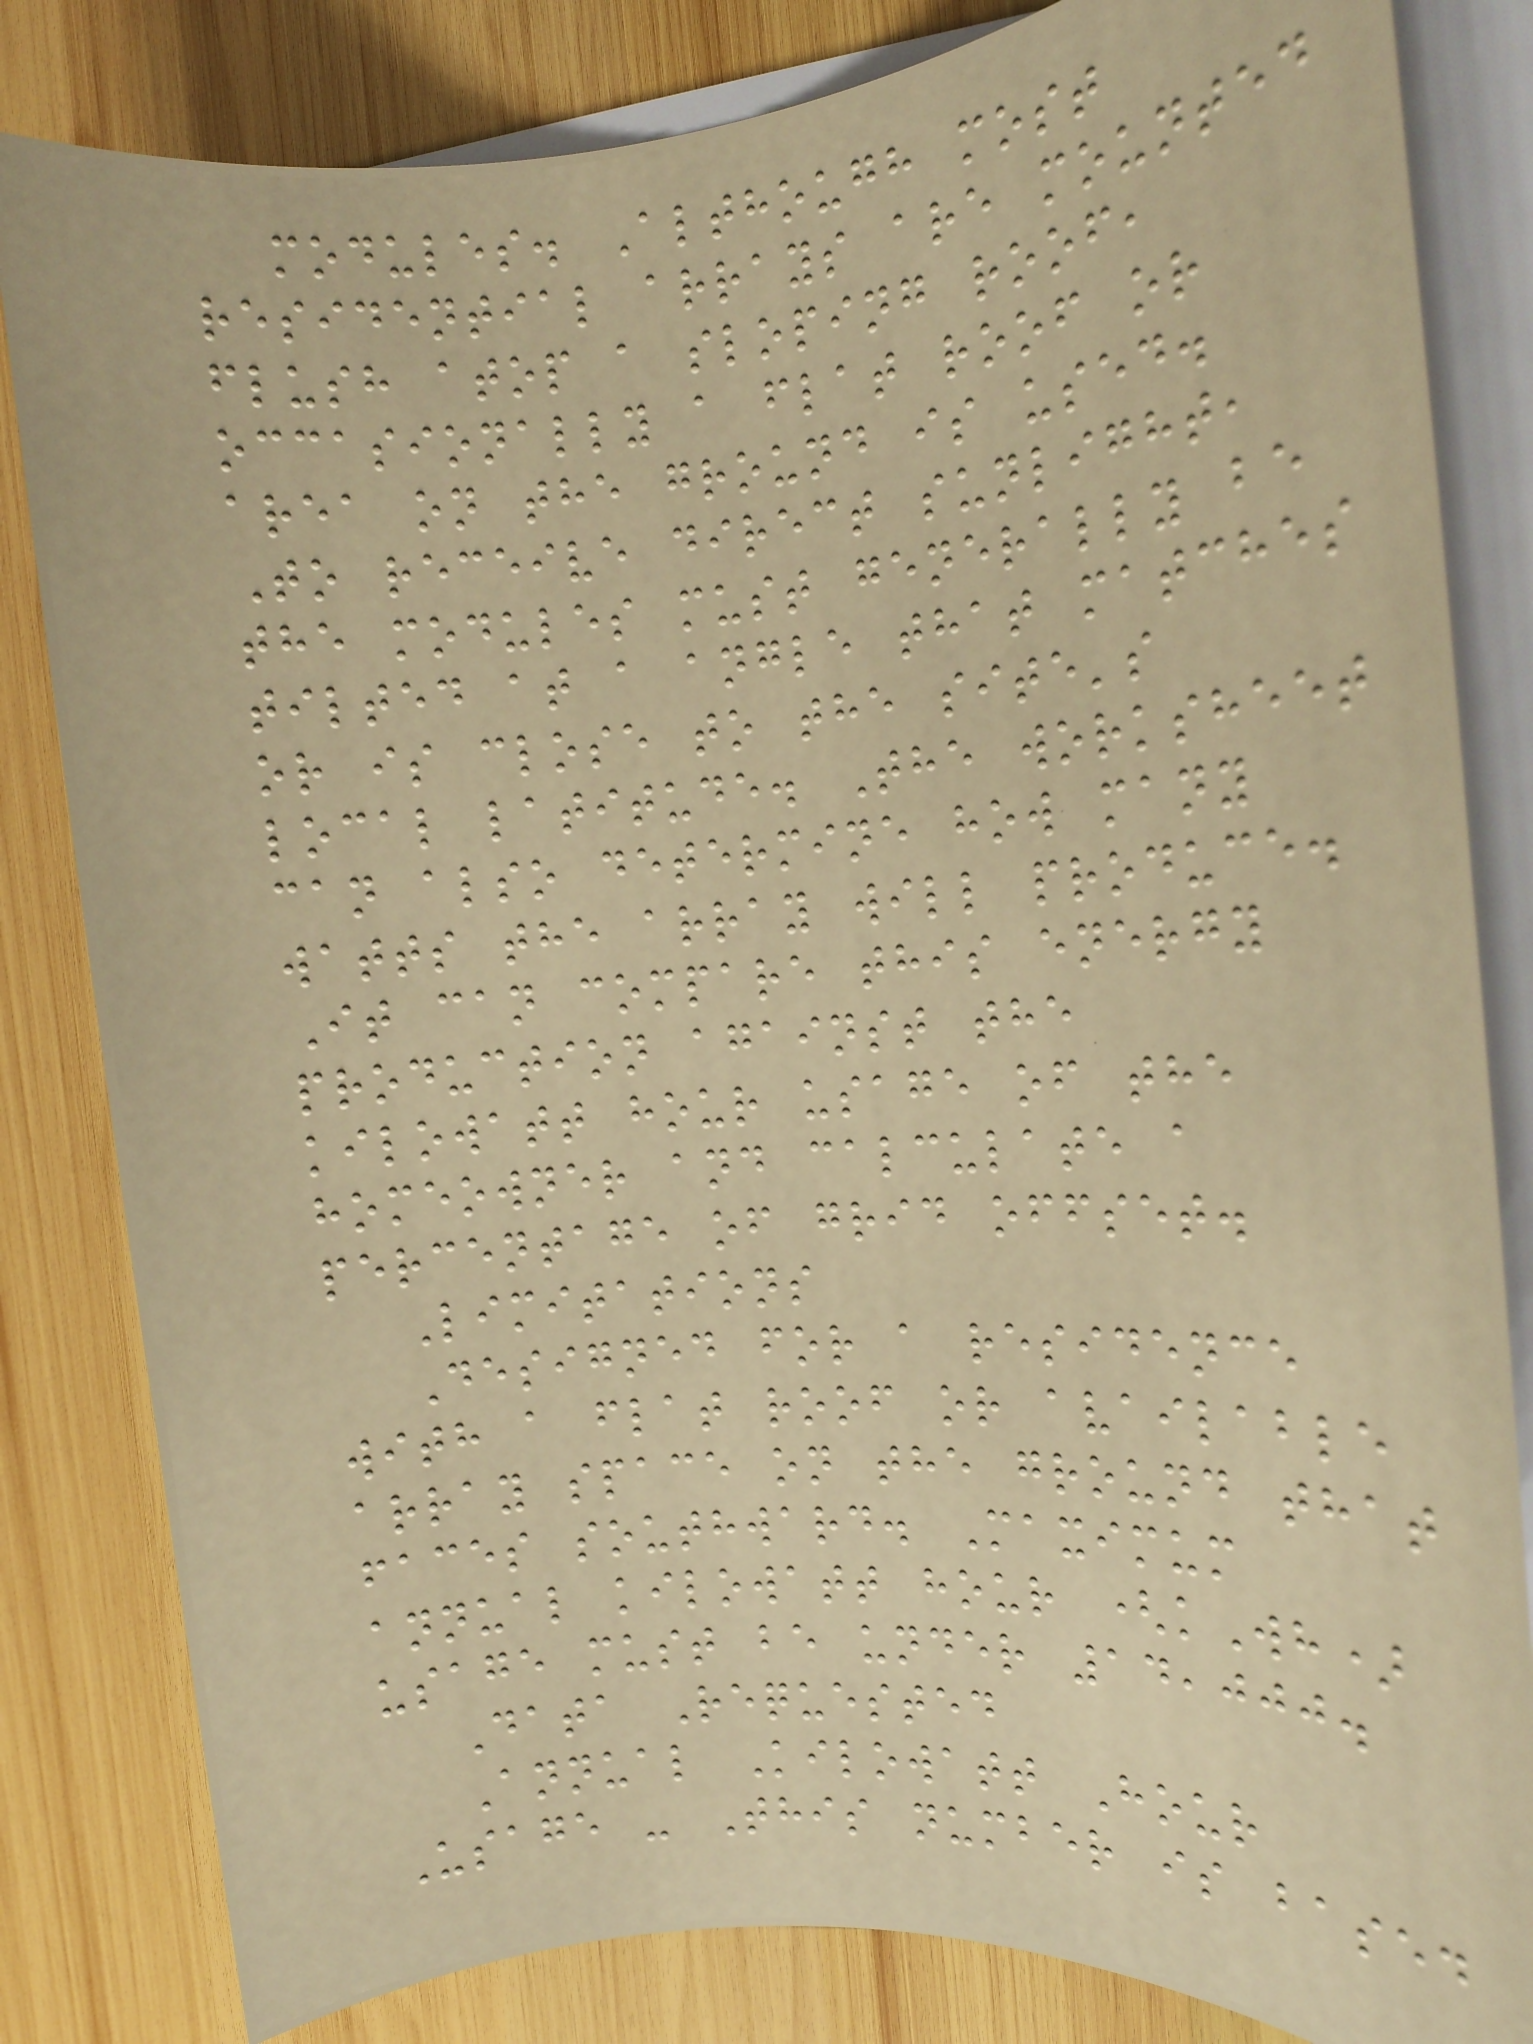modules. Although most
residential arrays are mounted
flush atop a sloping roof,
occasionally a flat roof or
area on the ground is used.
To receive direct sunlight,
the modules must generally be
tilted at a angle that matches
or is close to the site's
local latitude. The worksheet
can also determine how many
watts the array will produce.
It can compare this energy
production against the
kilowatt hour usage of the
homeowner and calculate a
percentage of grid offset.
Limitations
Designed for a residence
with a flat roof or available
array space on the ground that
faces southward. Maximum
annual kilowatt hour (kWh)
usage must be under 14,000.
Data Requested
Annual Kilowatt Hour
Usage - This number is based
